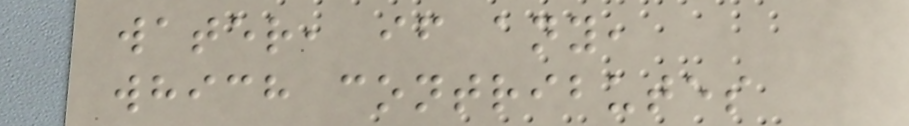water, if any,
which contributes
